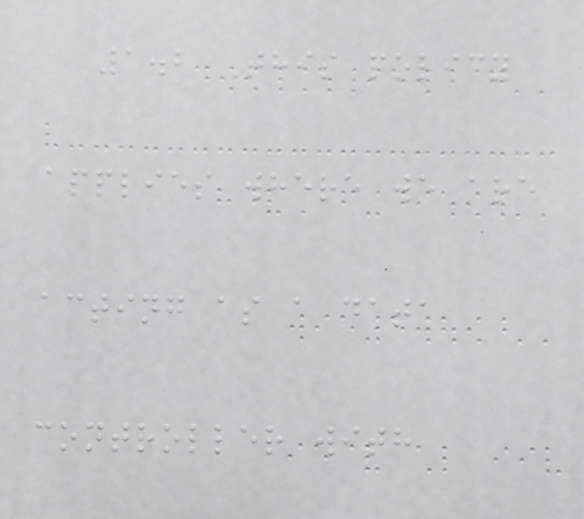1.2 This policy
applies where we are
acting as a data
controller with
